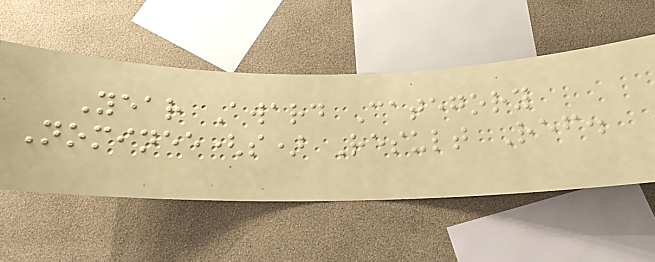Year Award Category
Nominee(s) Result Ref.
